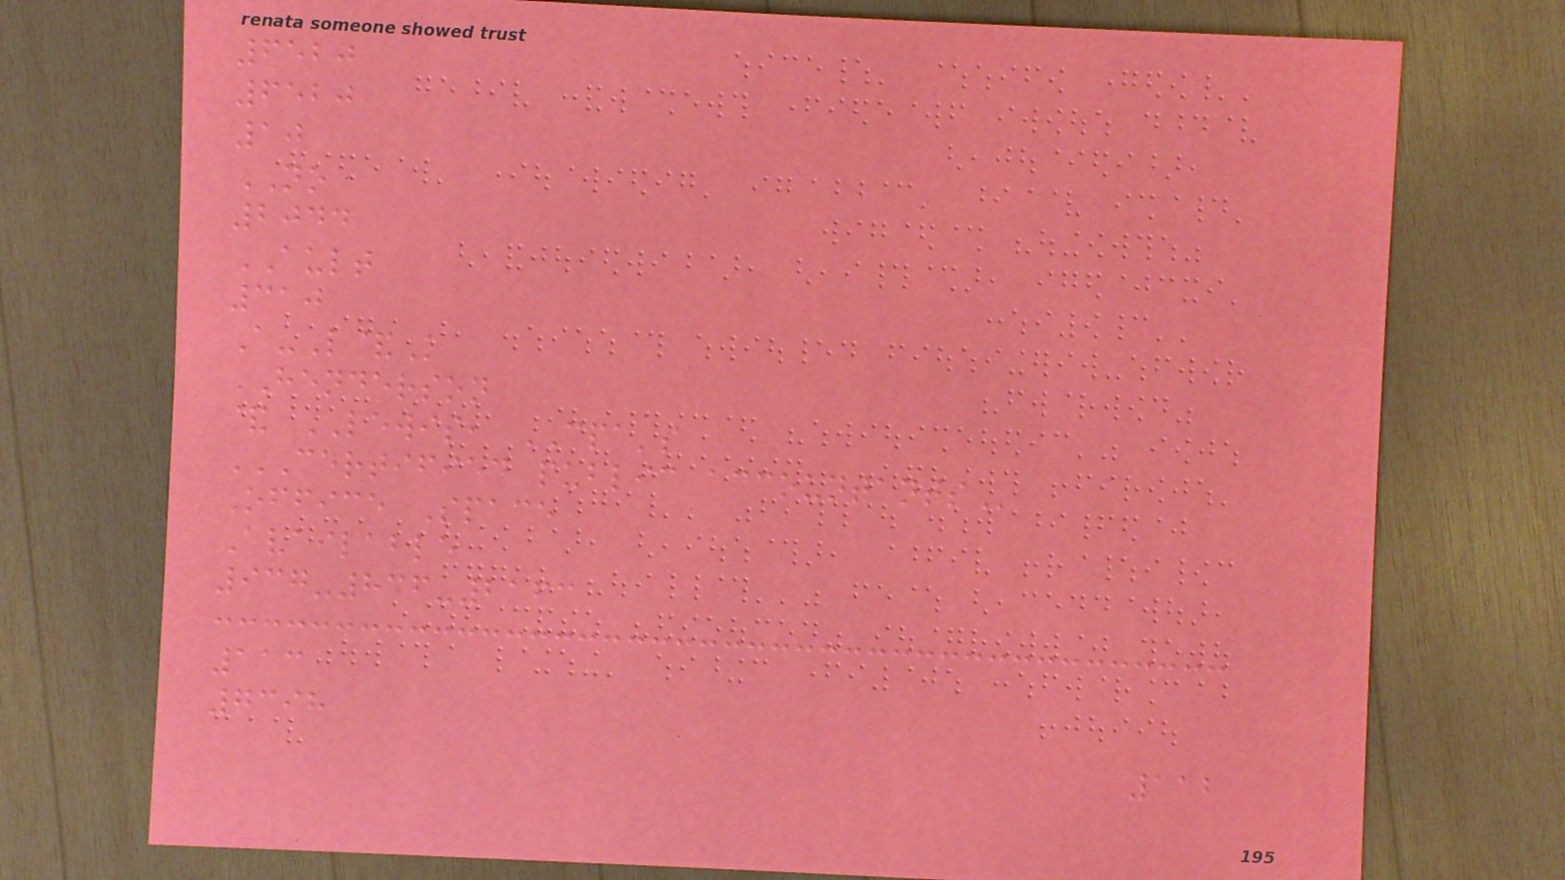6520
6520
10
NO
2044
AULT
310
A-L&K
HENDERSON
& LEWIS, CPA's
CERTIFIED PUBLIC ACCOUNTANTS
Office Space
Available
937-836-2163
113
7398
112
